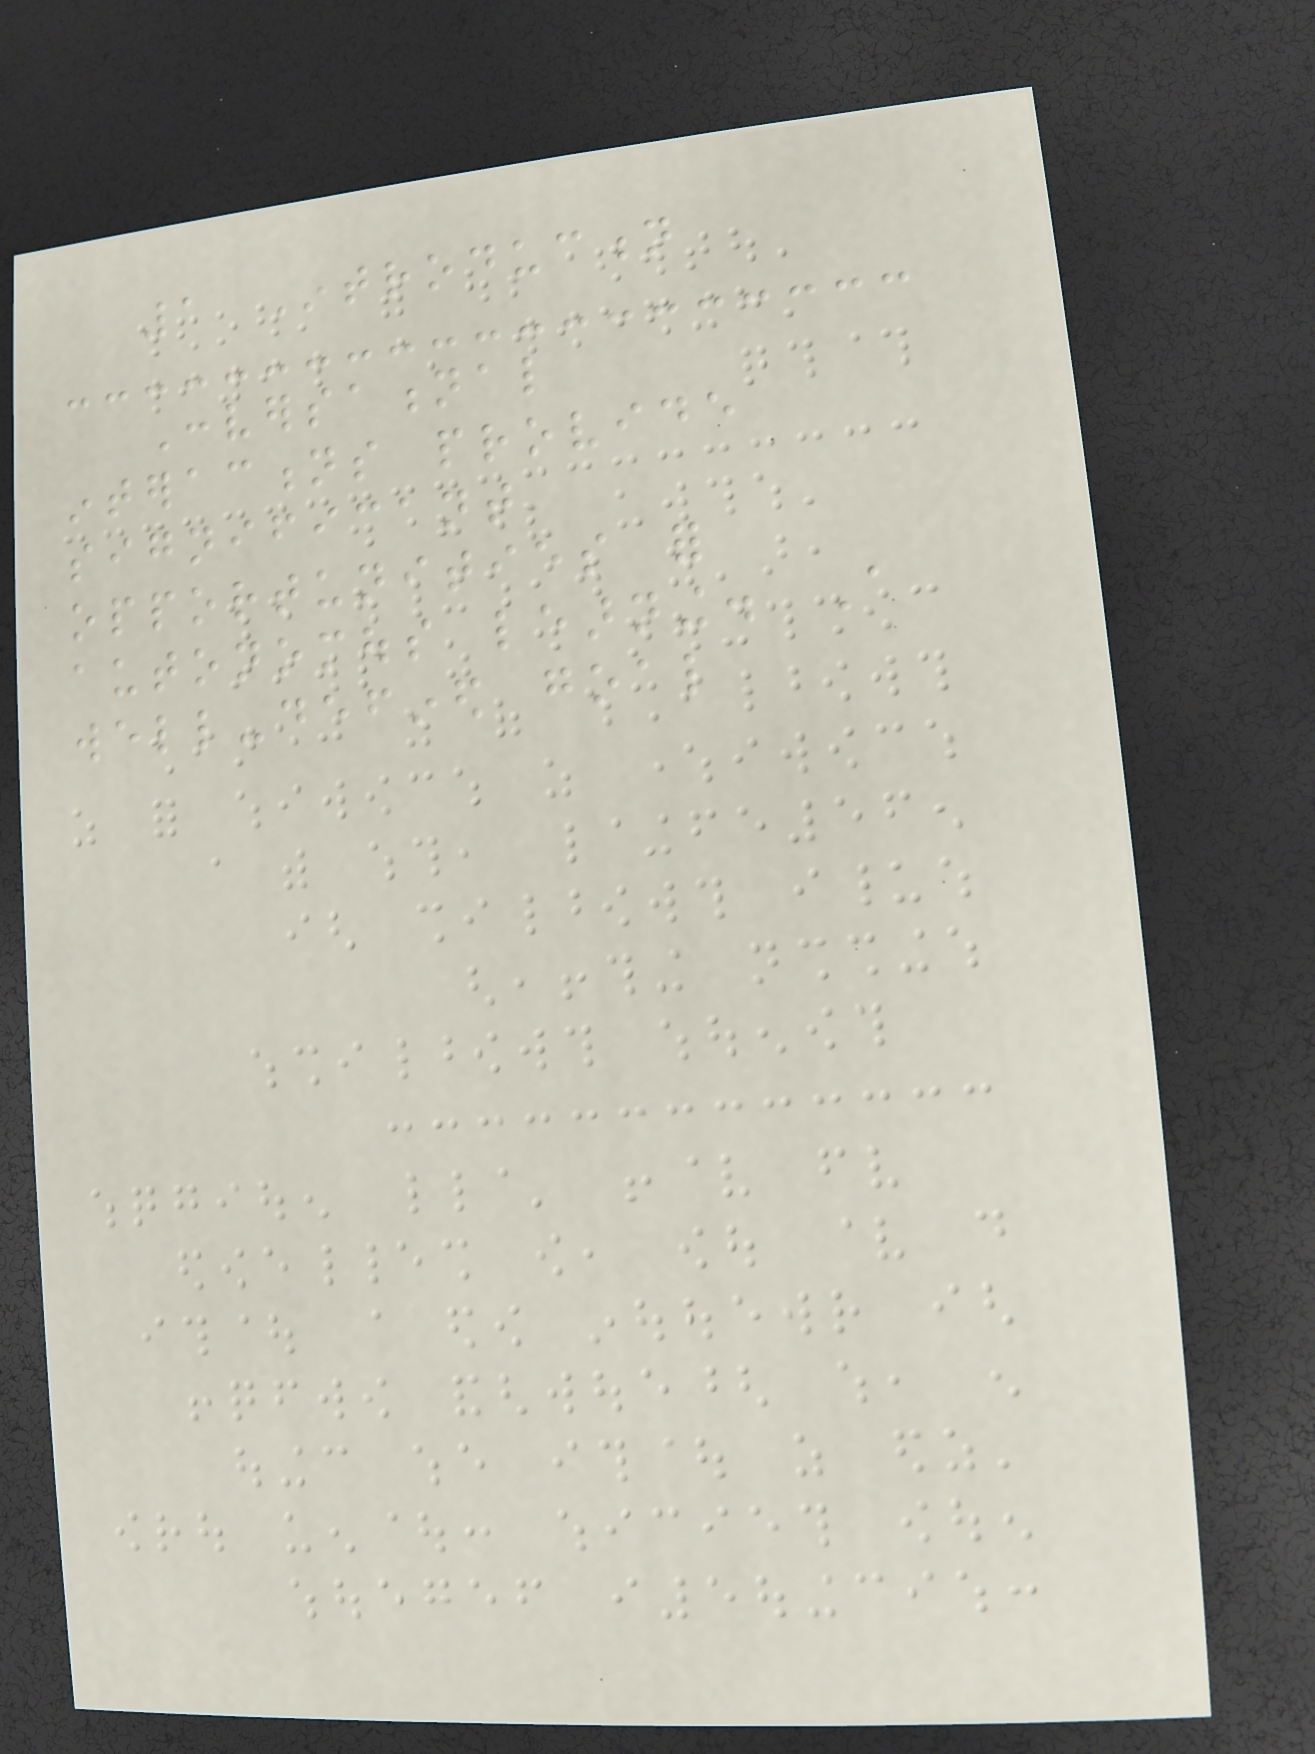1 Introduction
Conversational
interactions provide
significant
opportunities for
autonomous learning. A
well-defined goal
